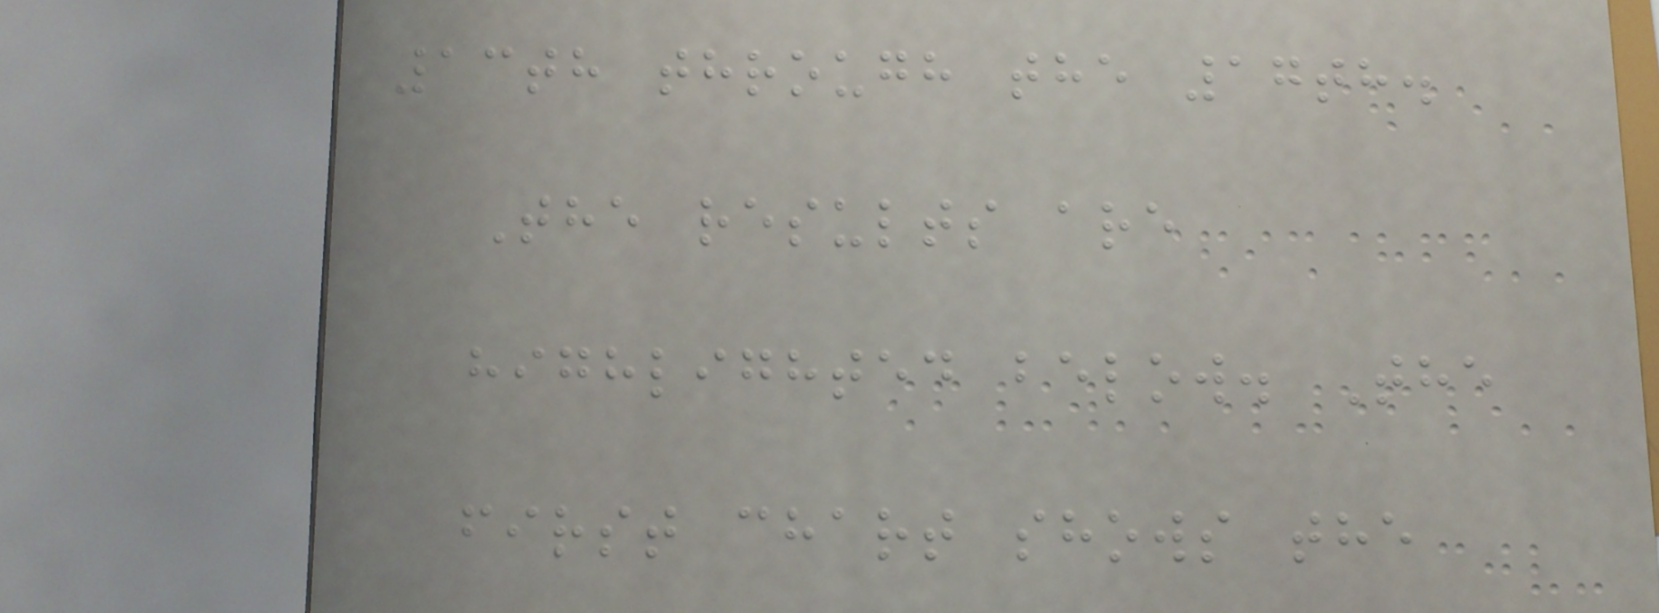13th through the 17th.
The results are
highlighted below. The
first chart shows the
